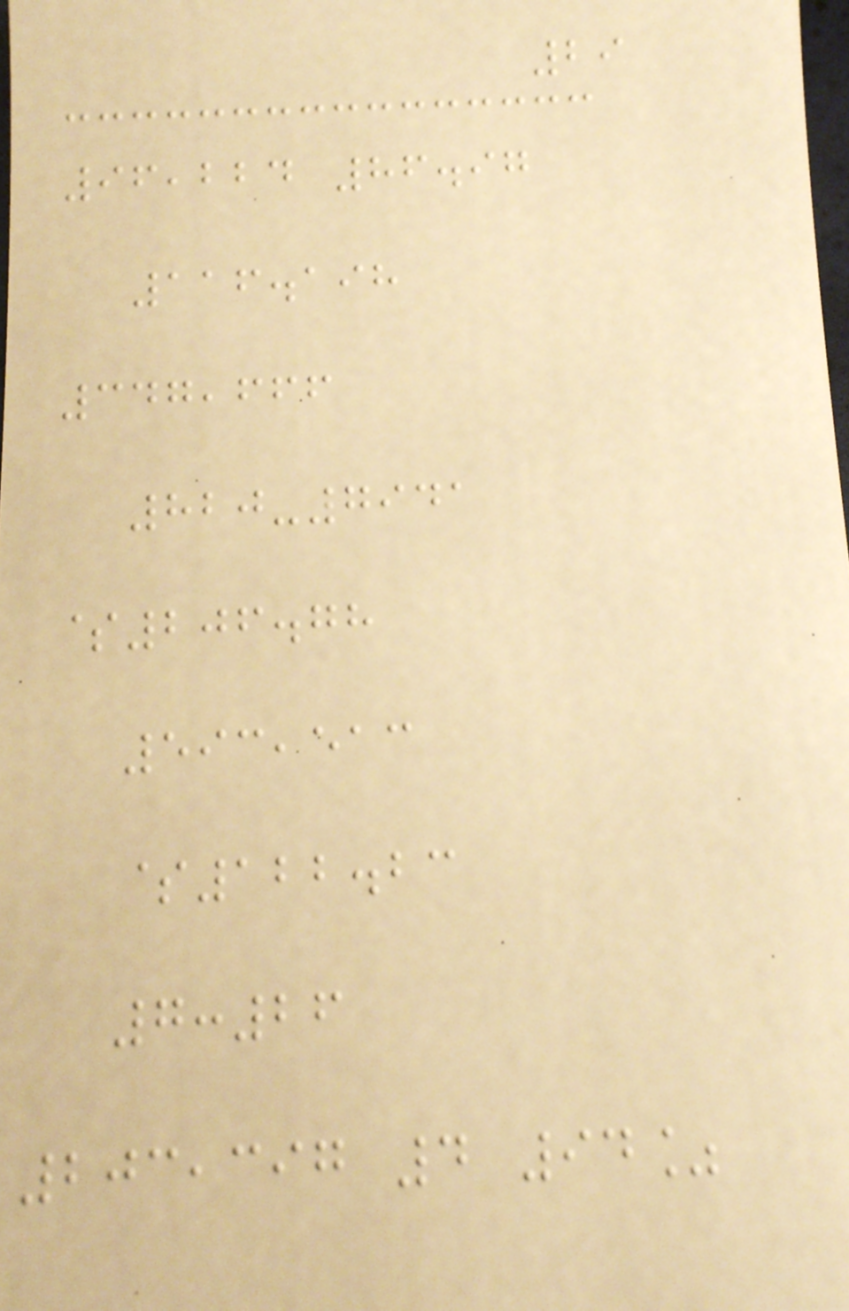29
96,224 86.97
116.198
347,666
820-7941
$206.78
593,513
$122.23
7:26
203,397 4 94%
